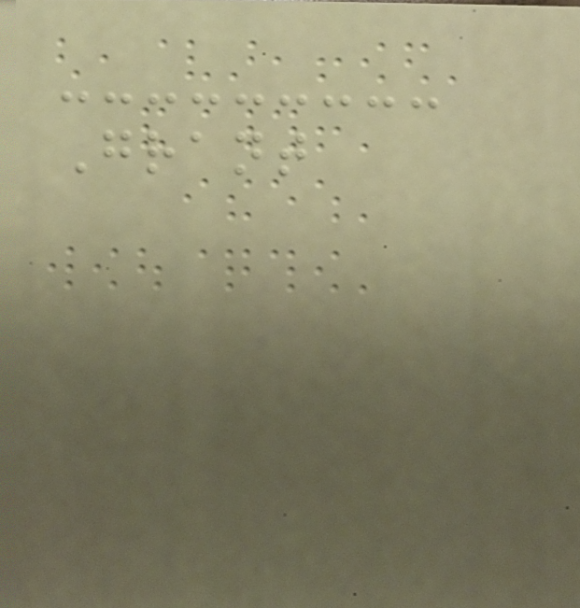Grant
